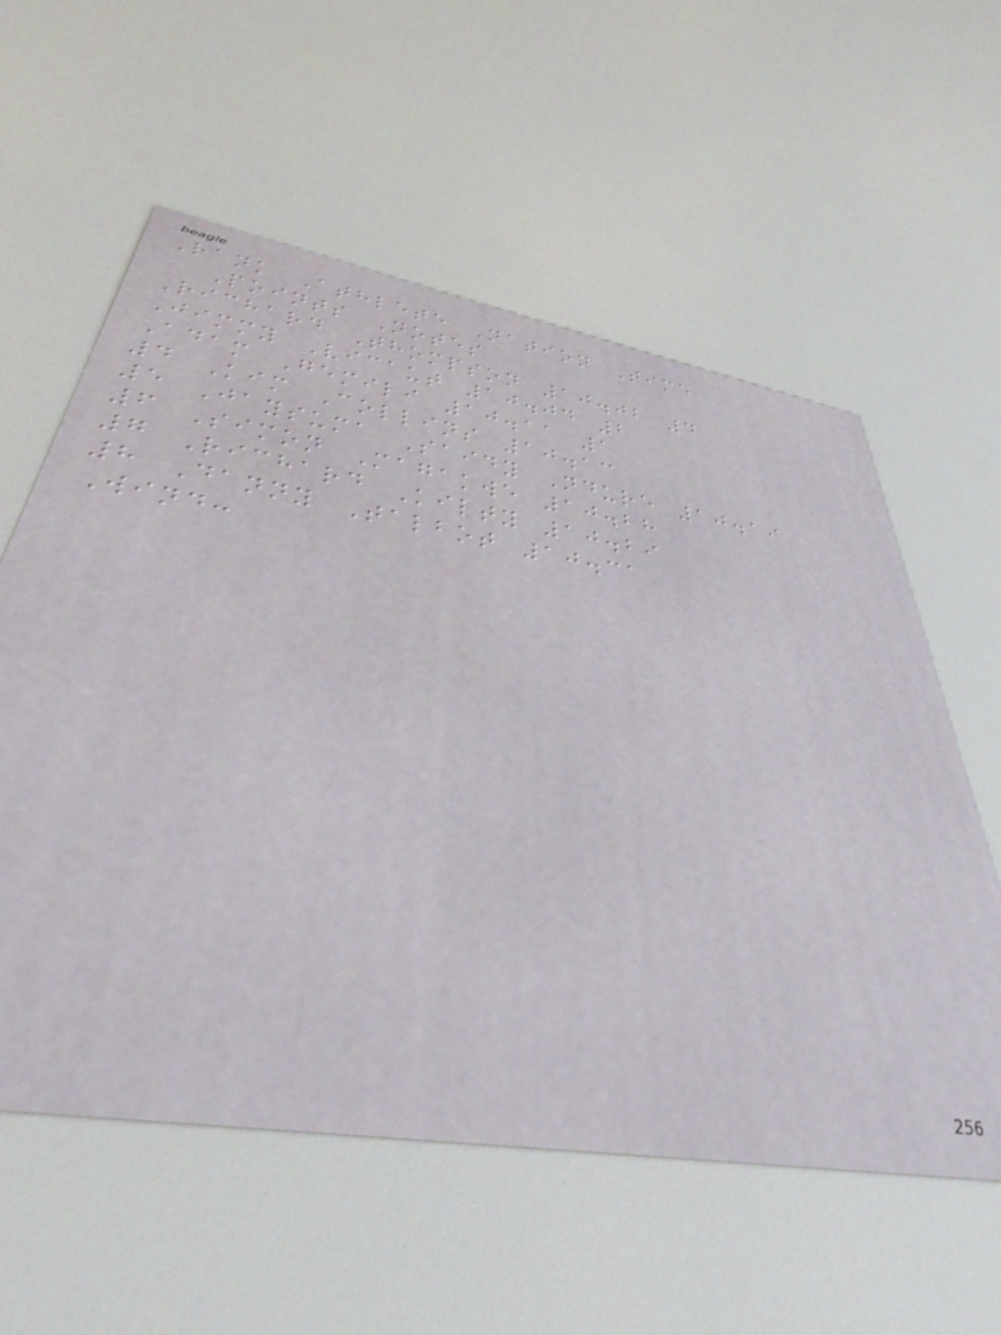Rank Athlete Nation Time
Points Notes
Richard Thompson 10.02 4
Jimmy Vicaut 10.04 2
Adam Gemili 10.11 1
4 Kim Collins 10.13
5 Jaysuma Saidy Ndure 10.19
6 Simon Magakwe 10.28
7 Richard Kilty 10.29
8 Danny Talbot 10.31
Wind:
